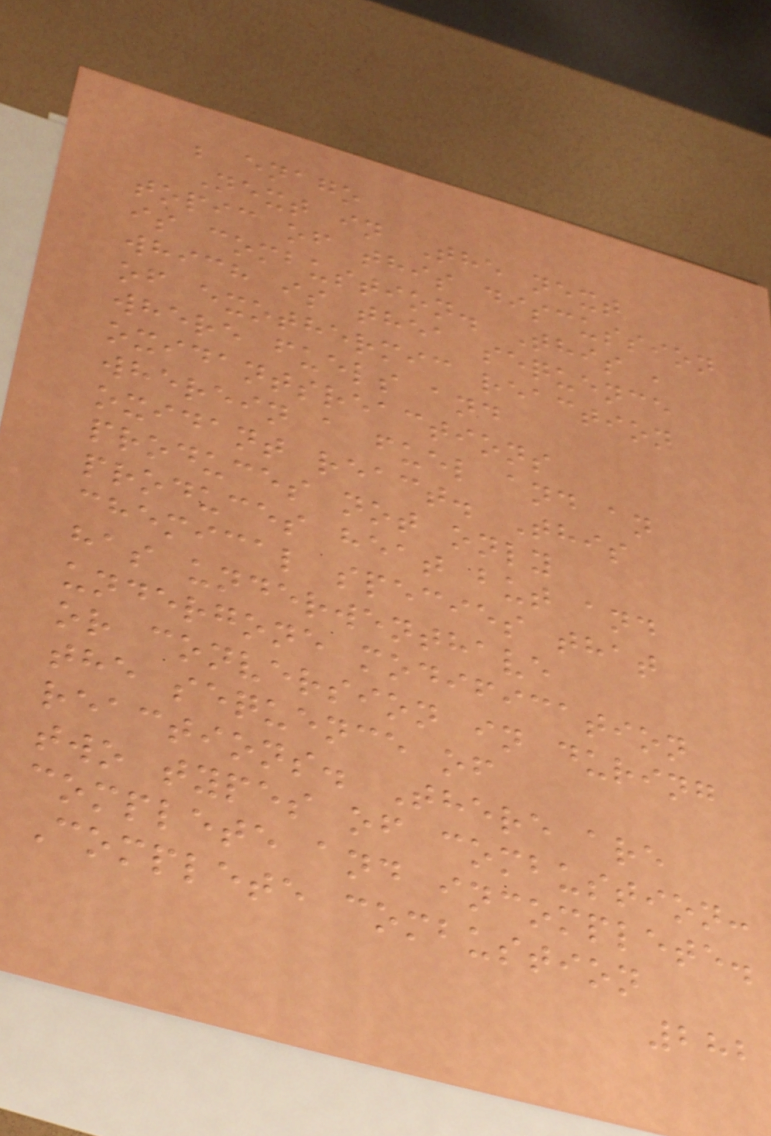; enago
Next in The next
topic of this discussion
is combustion. This ,
which is thea sequence
of exothermic reaction
where fuels and
oxidantsreactions
wherein a fuel and an
oxidant react. This
produces not only
produces heat but and
chemical species that
has underwenthave
undergone modification
or conversion in during
the sequence of
reactions. There are
two types of combustion:
complete and incomplete.
Complete combustion
282
